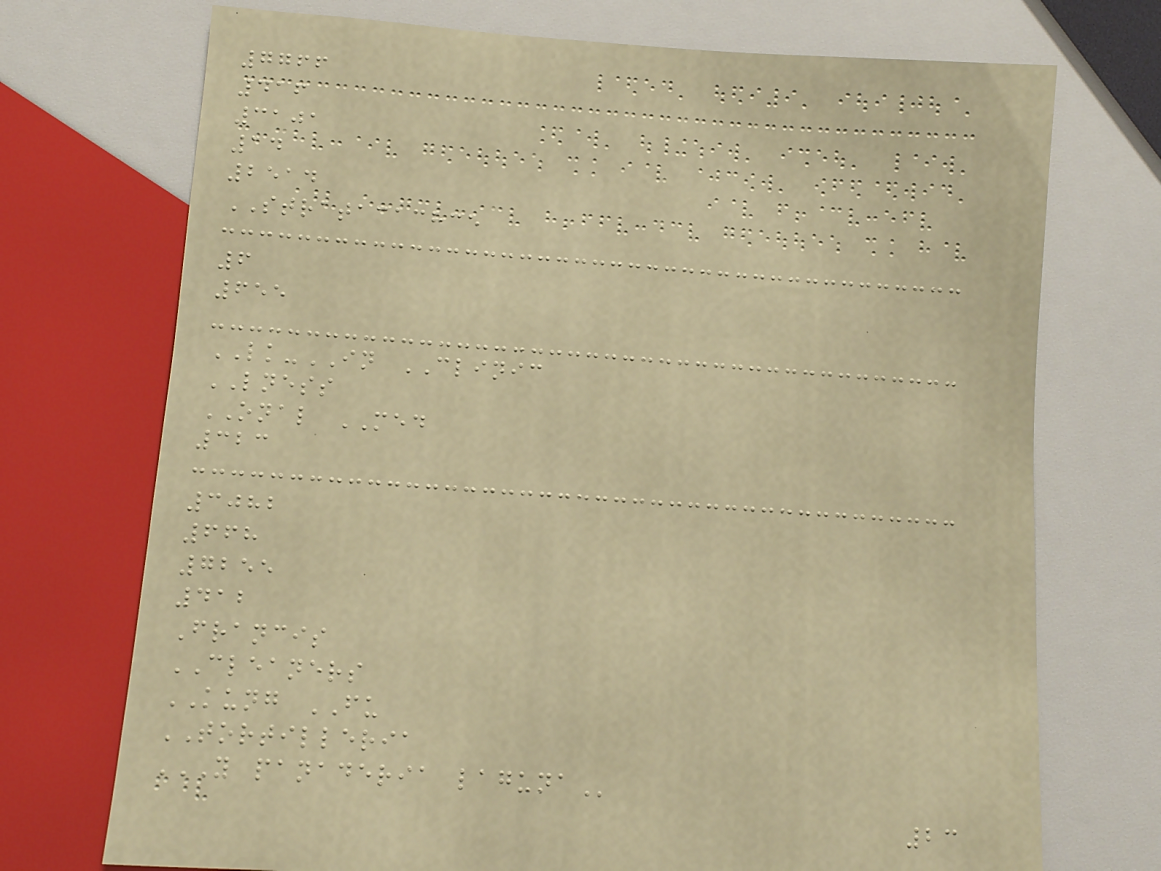7766
416
3101
14
2514
STRATACACHCE
6
655
LK-IN CLINIC
LNESS
ONAL MED
323
3082
668
7255
412
Francis
CLEANERS
KUNG FU
TORTILLERIA
Y PANADERIA LAGUNA
23
